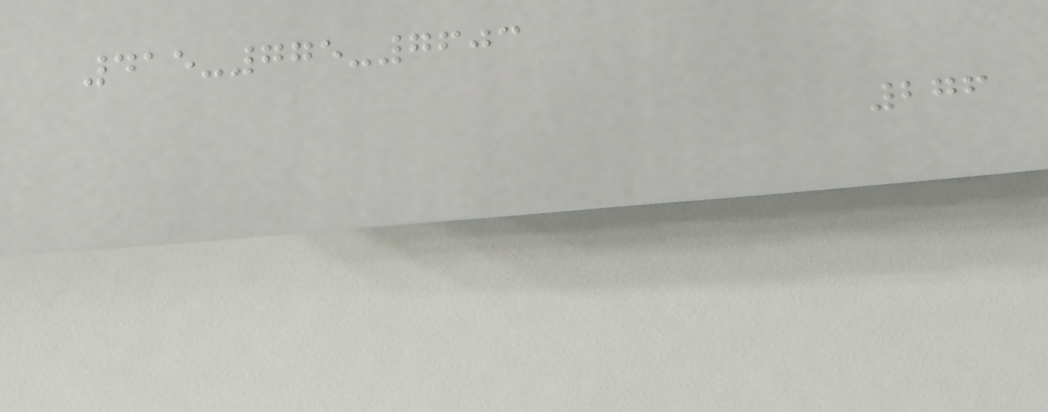415-775-7603
276
